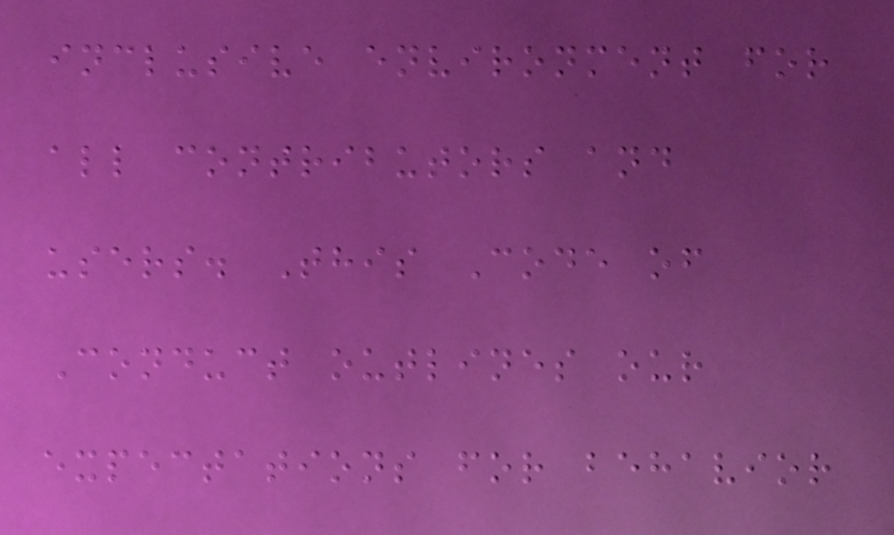inclusive environment for
all contributors and
users. This Code of
Conduct outlines our
expectations for behavior
